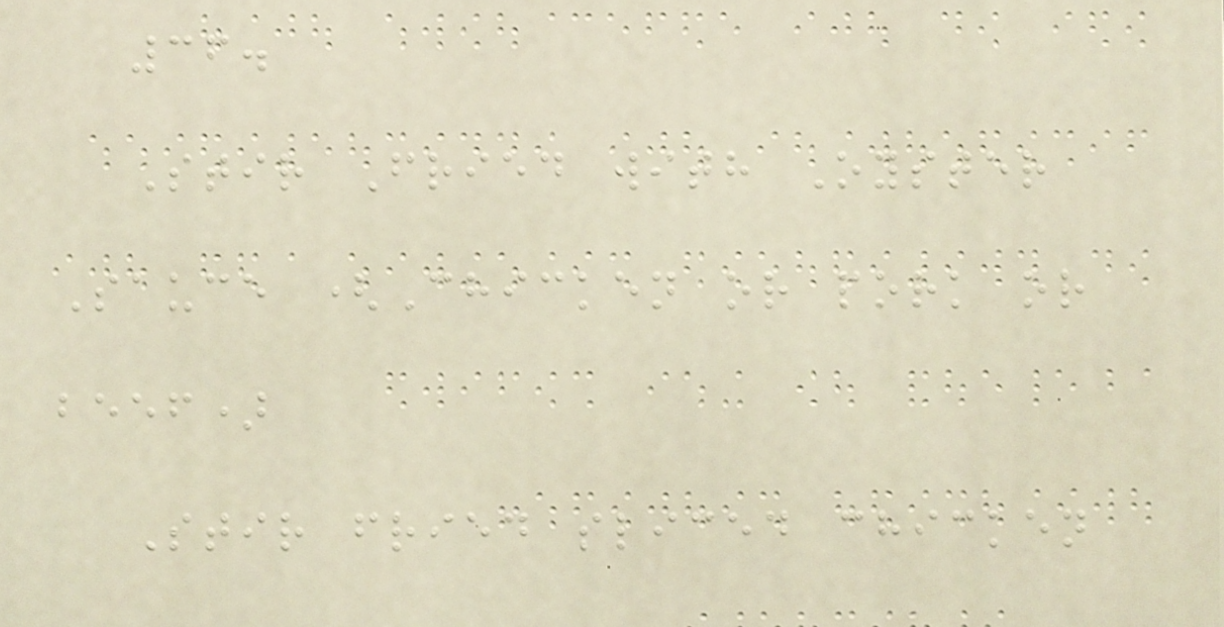36.
Stir Fried with Oyster
Sauce (Chicken or pork or
beef)
Stir fried sliced chicken
